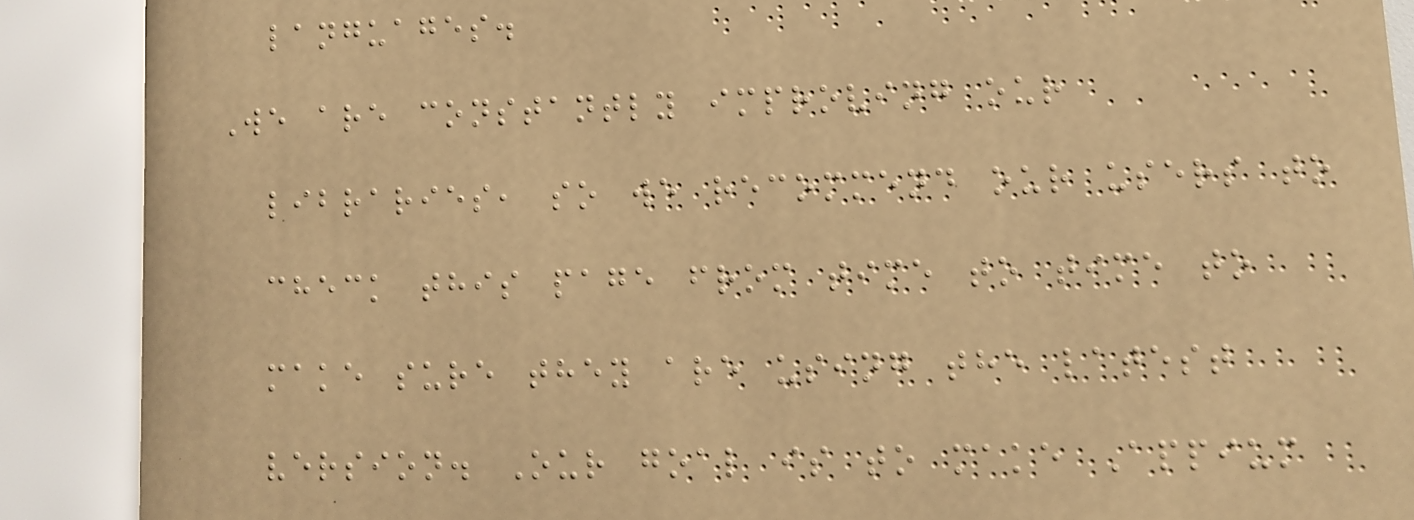languages.
We are constantly improving our
libraries, so we recommend our users to
check this page from time to time to
make sure they are using the latest
version. Our goal is to make Appium
